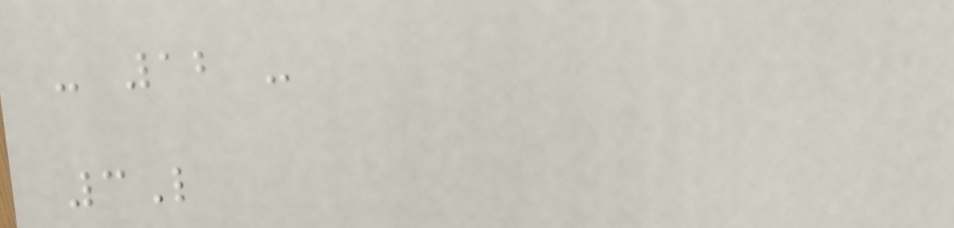- 12 -
3L
